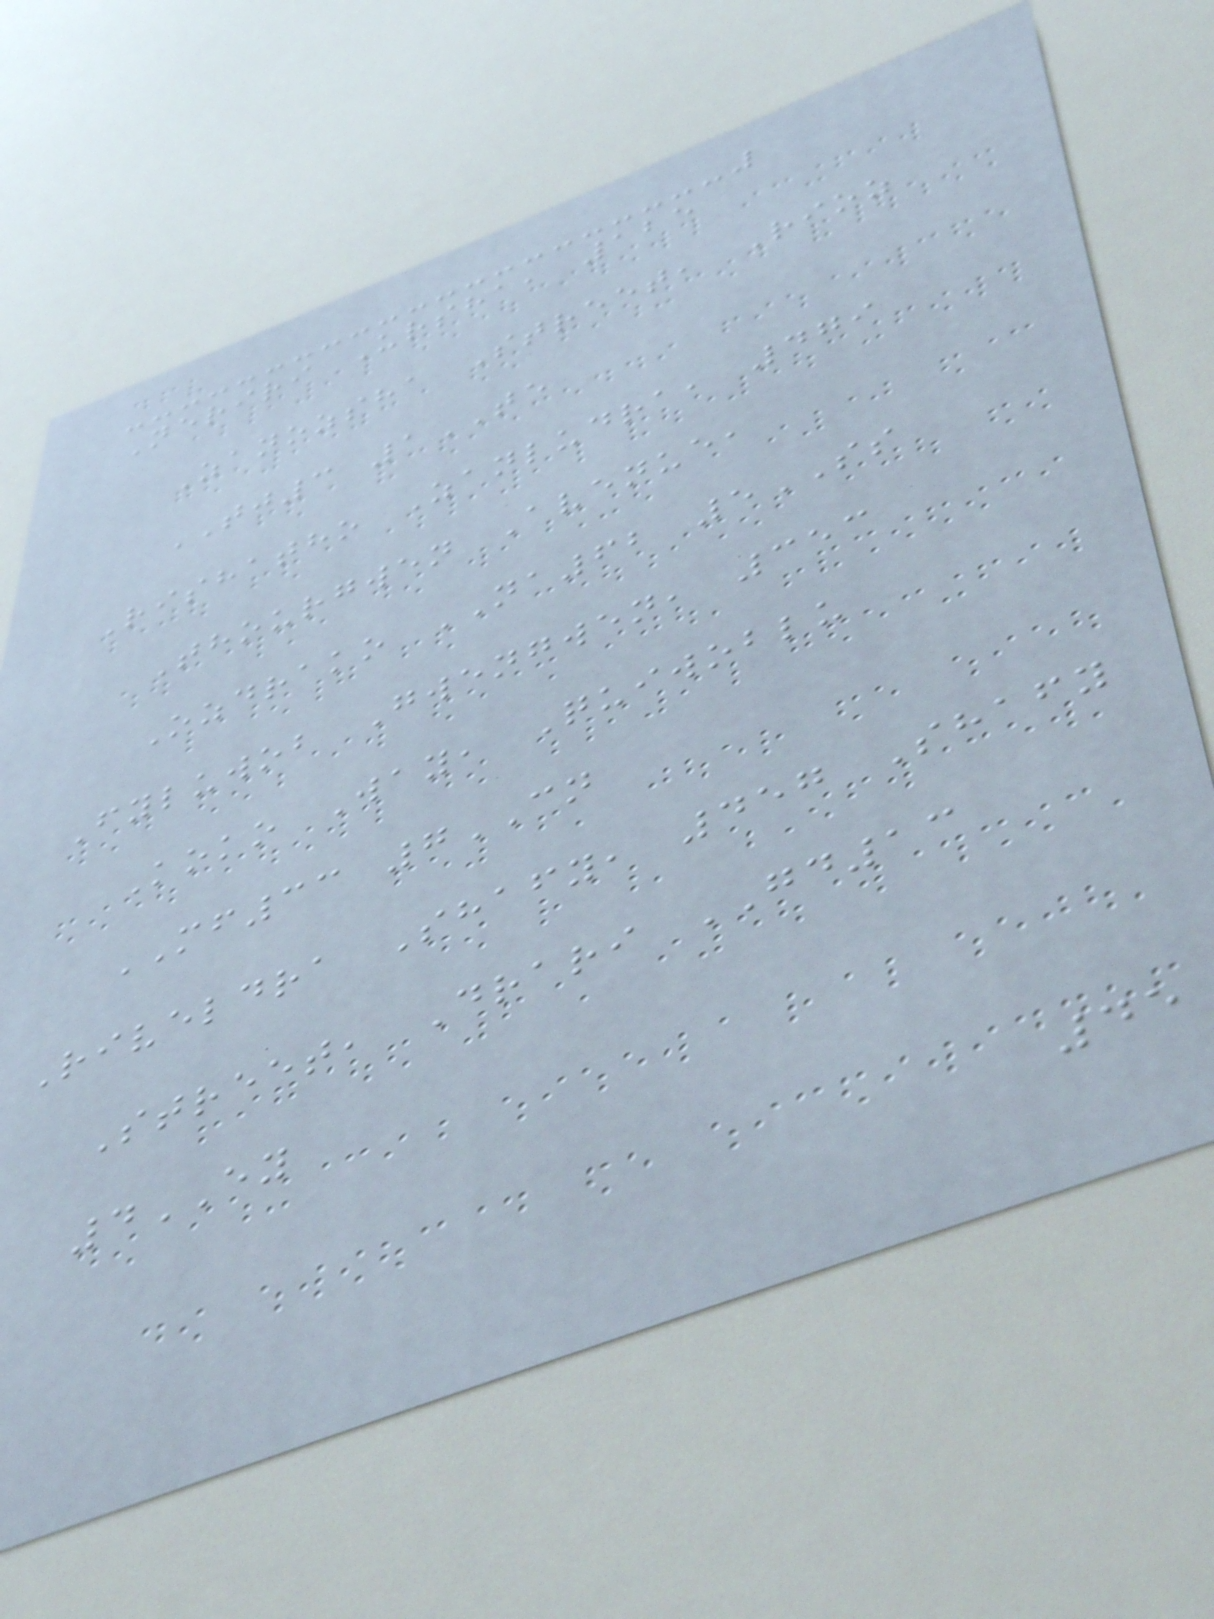Neriri Ursha, 125
Zanozsha Street, Rioz
TJ3 1TE
Rishatho Zanludra, 479
Thourgwen Avenue,
Ozdrako NA62 5SS
Fyluwob Gwengwen, 353
Koko Way, Quiwoblu
MF33 7CN
Riveldra Shafy, 457 Shafy
Street, Drari GD13
4EY
45
